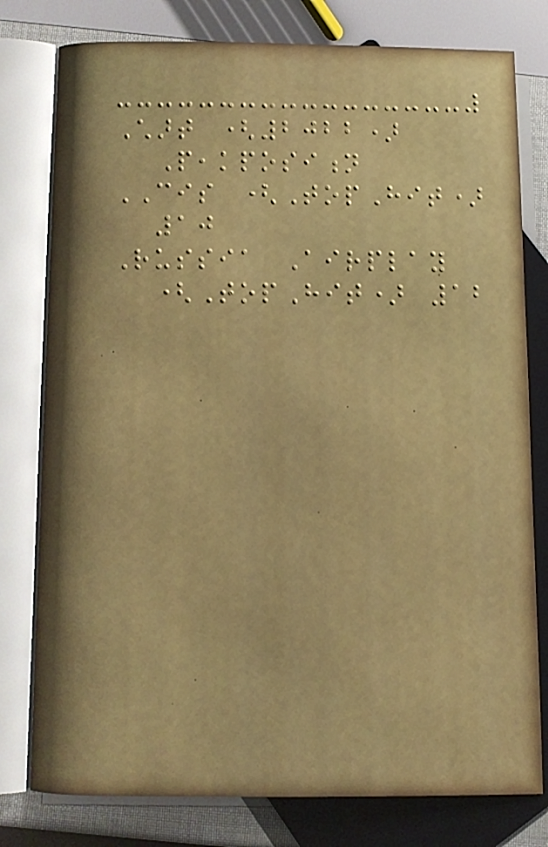Chart (2022)
Peakposition
CIS (TopHit)
10
Russia Airplay
(TopHit) 12
